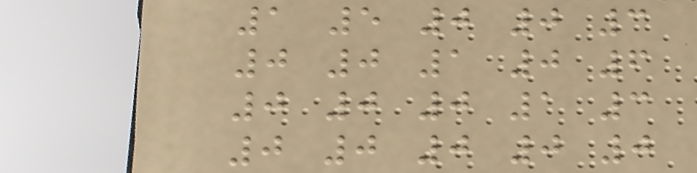1 5 0 0 3
0 0 1 0 6
0 0 0 1 3
0 0 0 0 0
